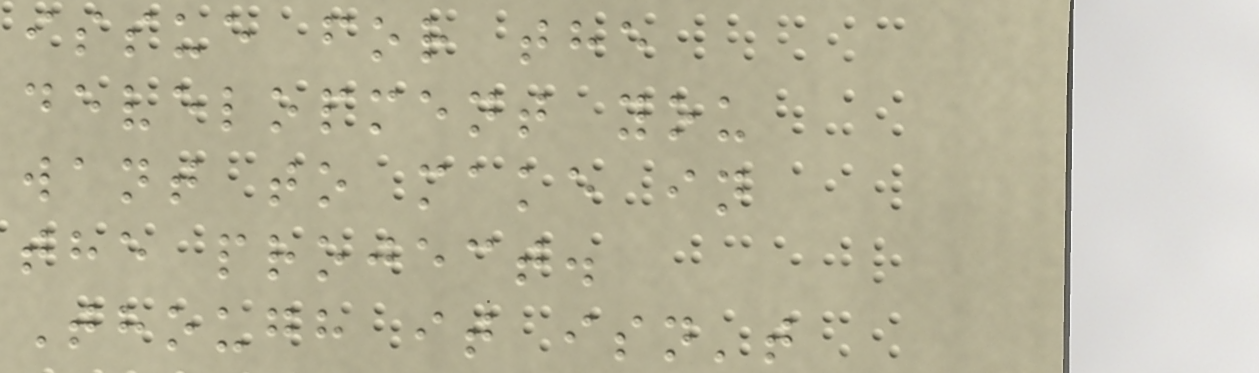issue for the
development you
want to make in
the project.
Though it isn't
